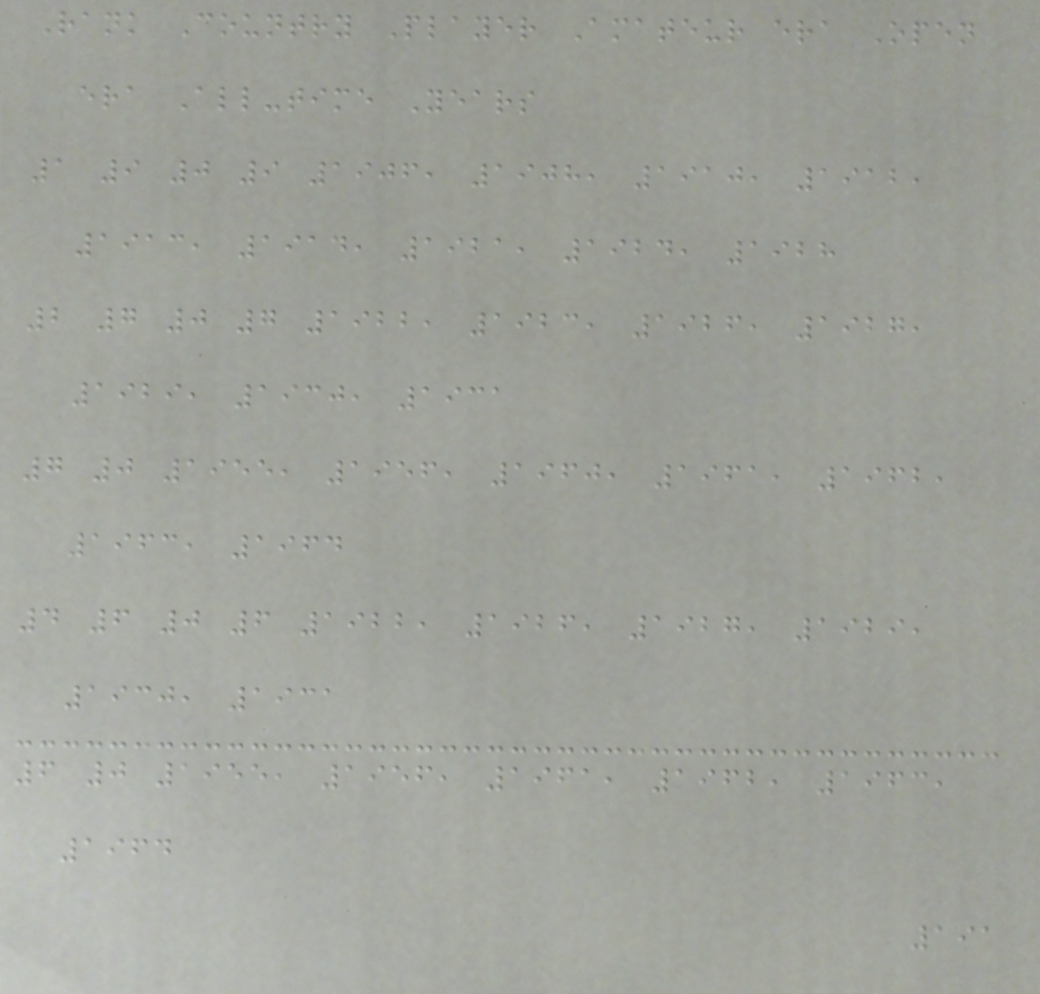Rank Country Player Amateur era Open
era All-time Years
1 9 0 9 1906, 1908, 1910, 1912,
1913, 1914, 1921, 1924, 1928
2 7 0 7 1922, 1923, 1926, 1927,
1929, 1930, 1931
7 0 1955, 1956, 1960, 1961, 1962,
1963, 1964
4 6 0 6 1922, 1926, 1927, 1929,
1930, 1931
6 0 1955, 1956, 1961, 1962, 1963,
1964
191
